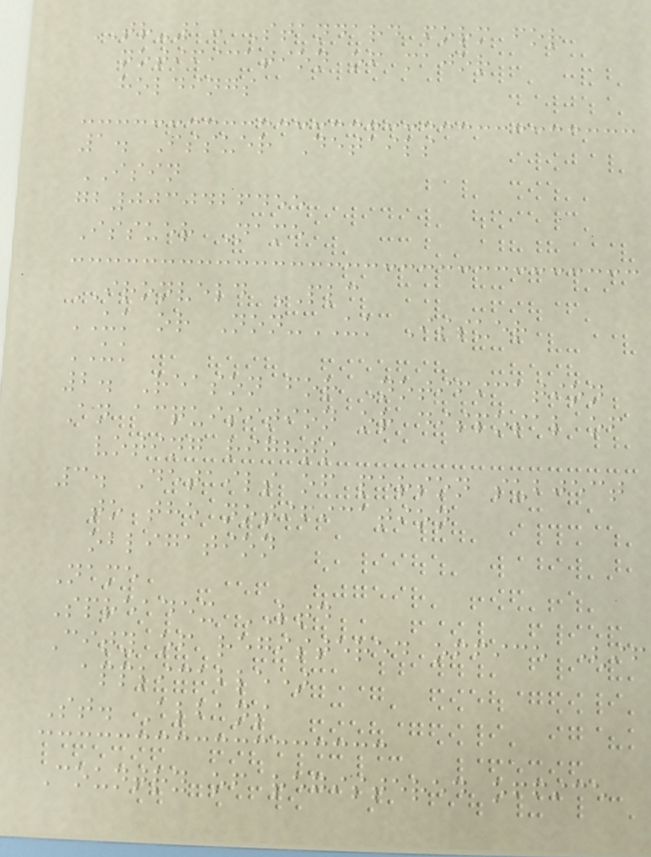TR-1: Standard form for
notification of major
holdings
1. Issuer Details
ISIN
gb0030426455
Issuer Name
IRONVELD PLC
UK or Non-UK Issuer
UK
2. Reason for Notification
An acquisition or disposal of
voting rights
3. Details of person subject
to the notification
obligation
Name
Spreadex LTD
City of registered office (if
applicable)
St. Albans
Country of registered office
